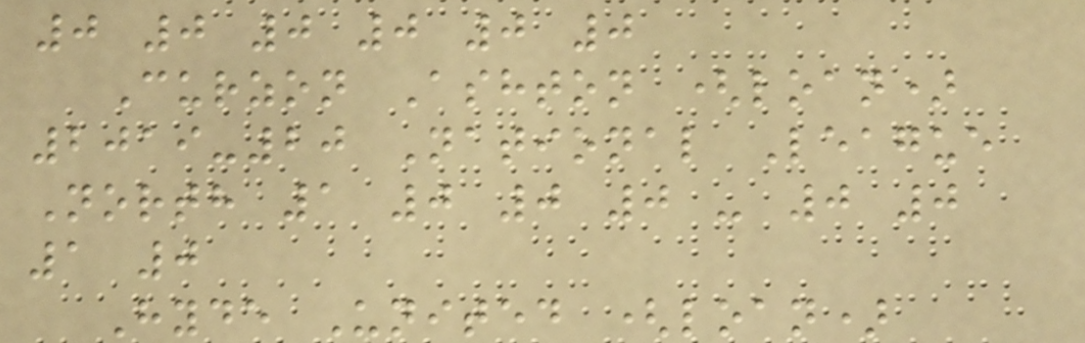0 0 0 0 0 0
Curzon Ashton (loan)
2019-20 National League
North 1 0 0 0 - 0 0
1 0
Hyde United (loan)
